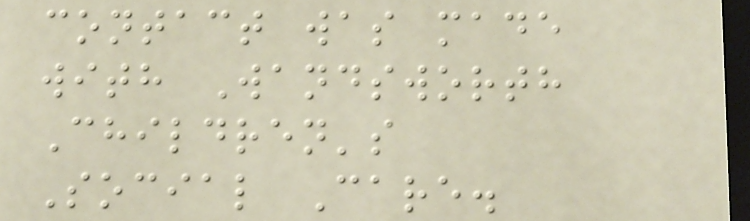contact was made
with Wandsworth
Children's
Social Care.
